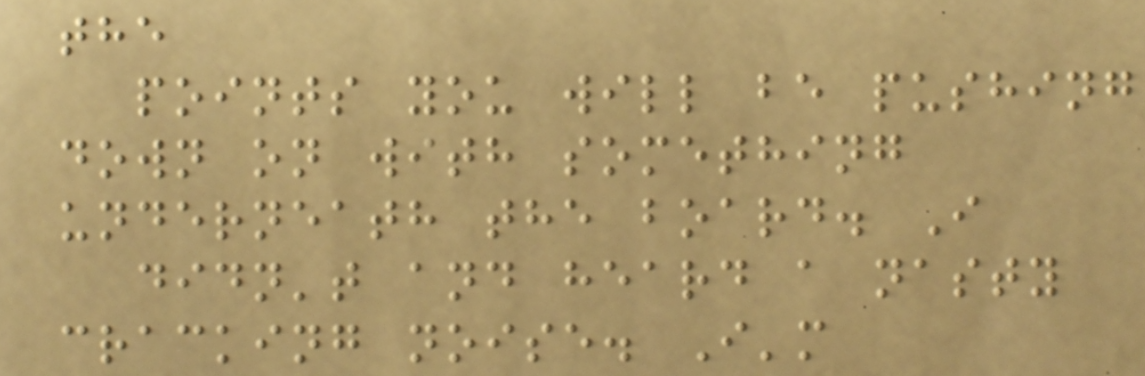the
points you will be pushing
down on with something
underneath the board. I
didn't and heard a nasty
cracking noise. I'm
